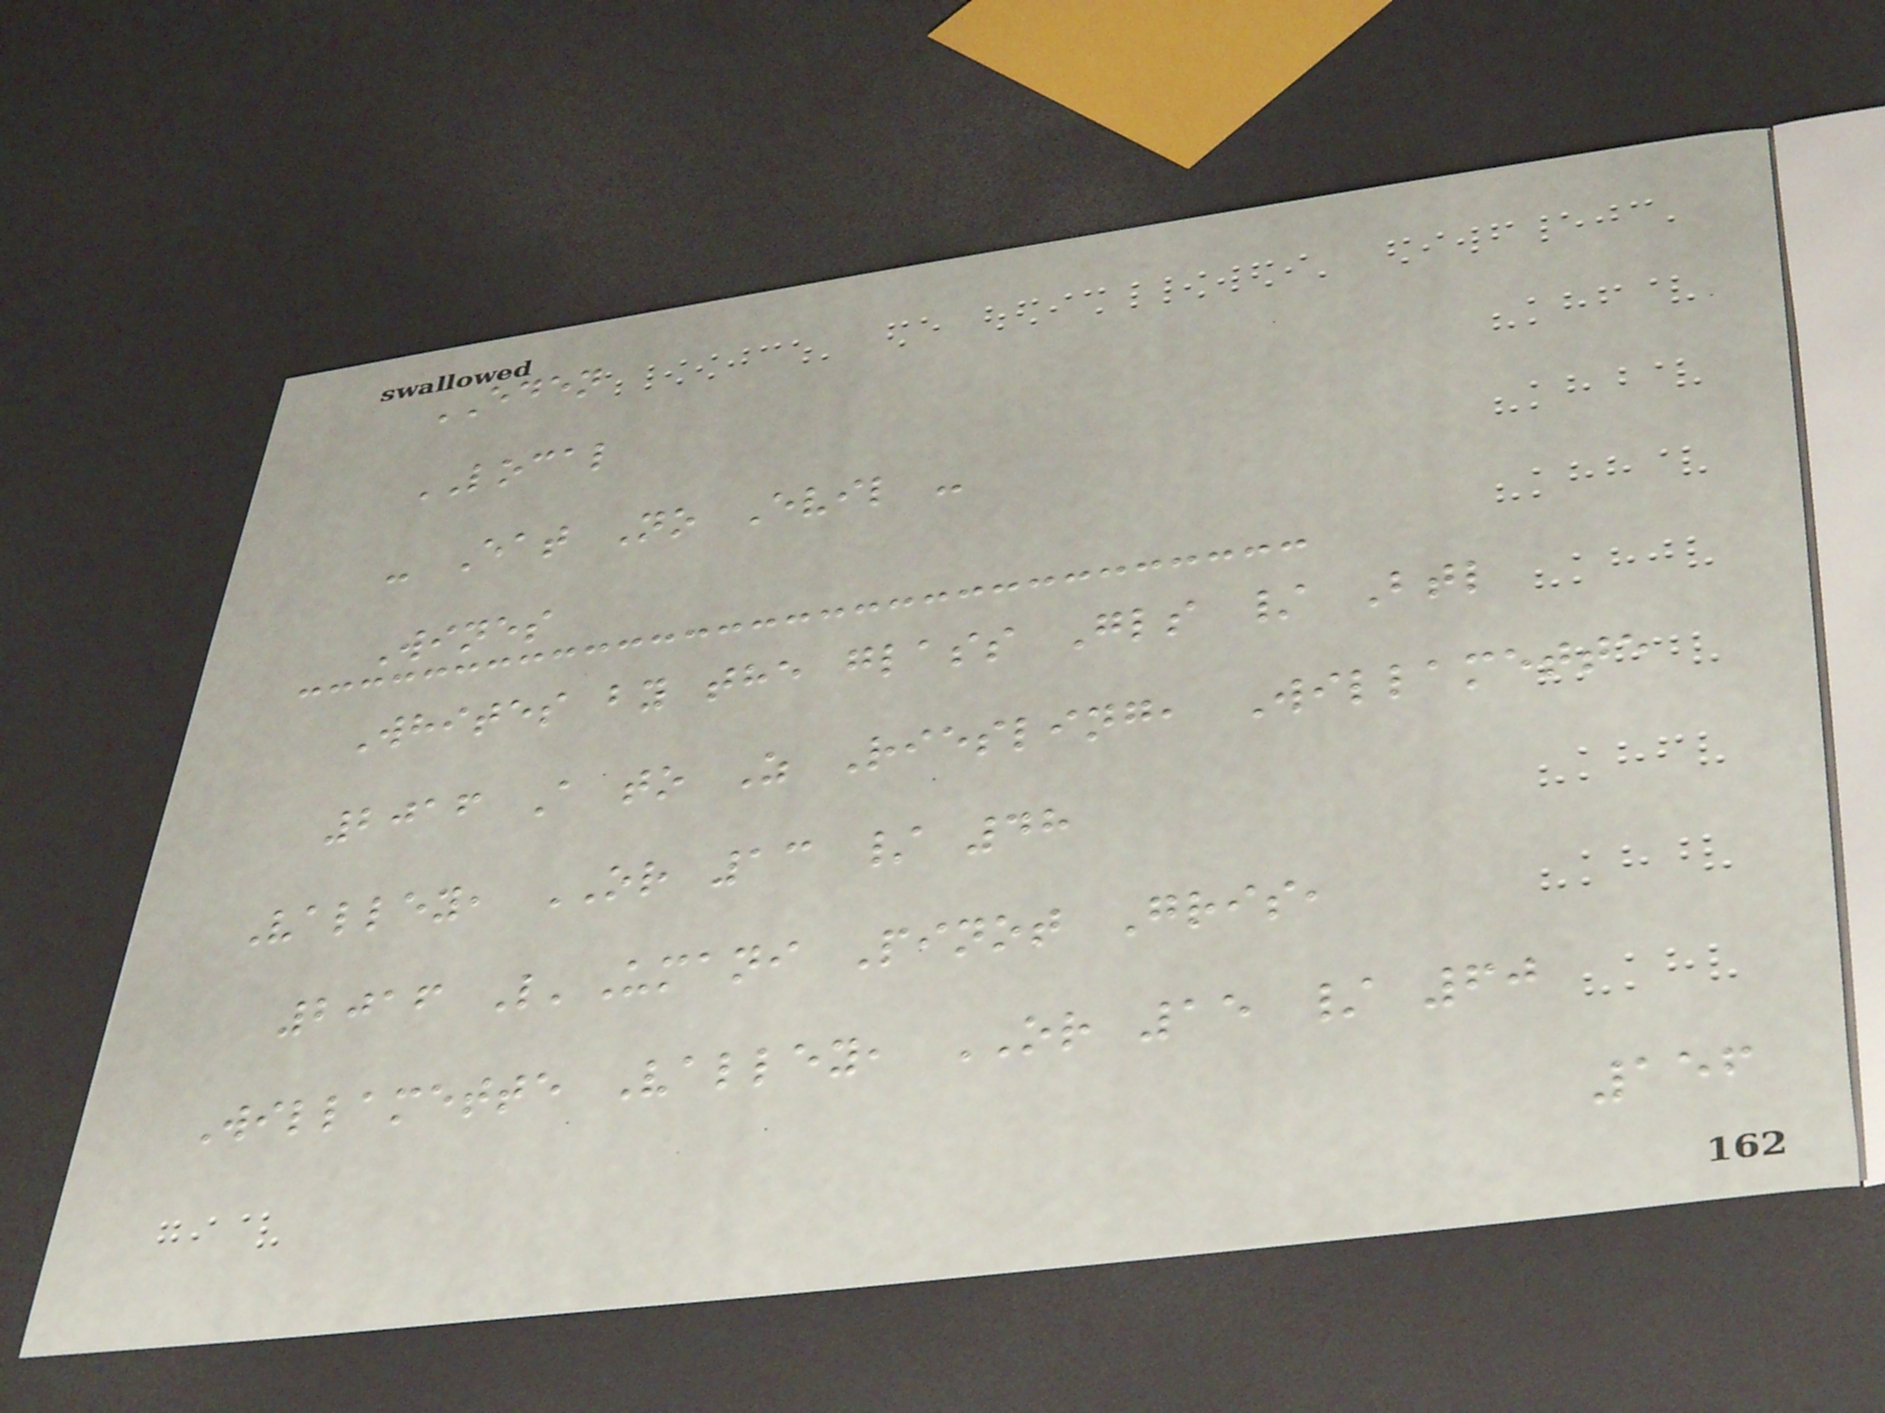EDEN
LOCAL
- Eat No Evil -
Wines
Whites by the glass Gls / Btl
2016 A to Z Riesling, Willamette
Valley, OR 13 / 48
2016 L'Umani Pinot Gris,
Willamette Valley, OR 15 / 60
156
